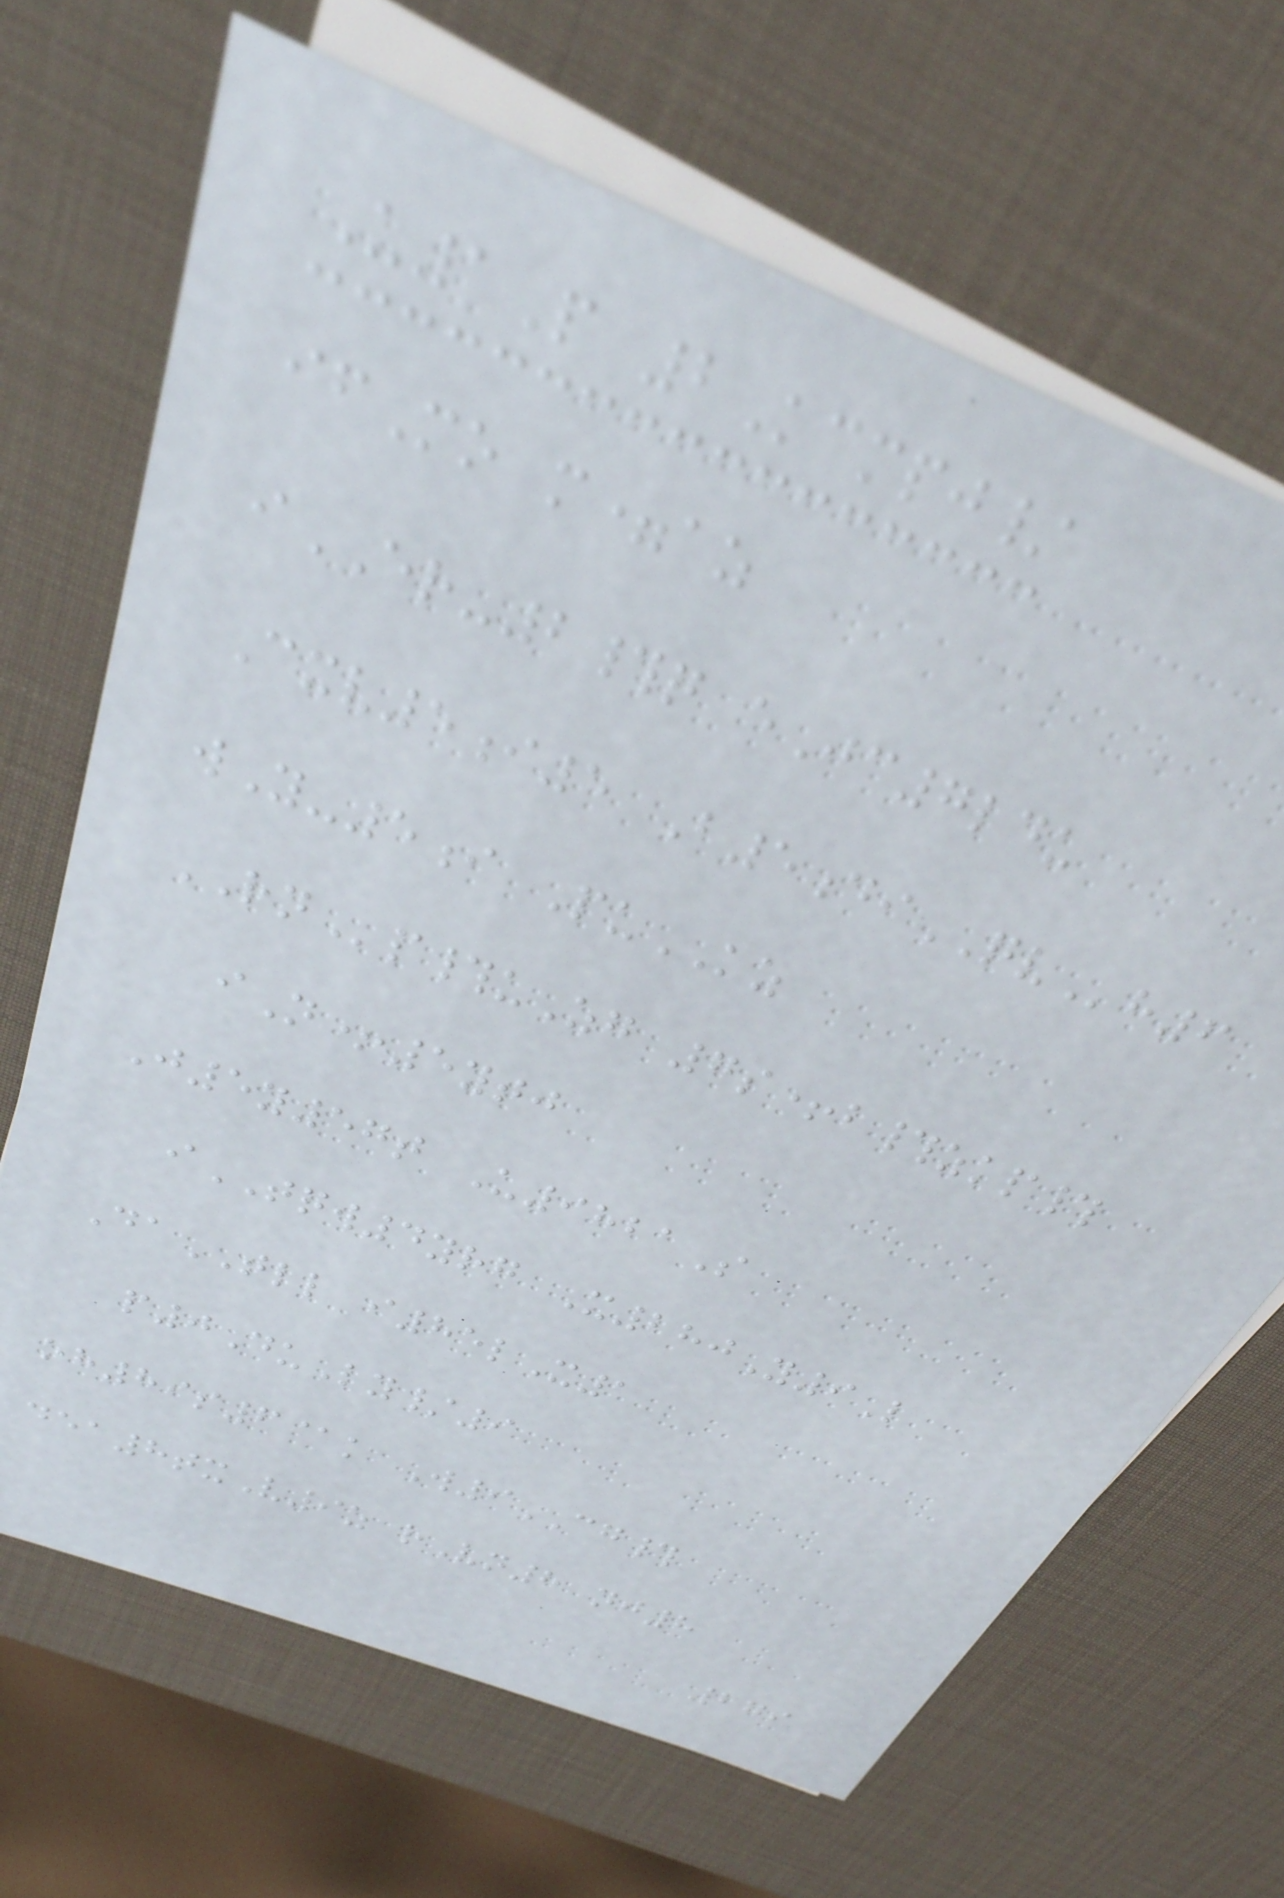U1P 2Kcmpj/
ifMo m=az
iER-2#q eJc7ldu
Cxv5i5 B5diQVh6
wY-5i PuKZ
RNp#uZg 7s+b#zkp#
iN+5ytj
J5y57t U9821S
iTQW4yrg X280Y9L
DaTLL i85lX1
p0DuLy/9
oh89s6@k W9CG#
dea8txV9z rVn8 nj8
279
